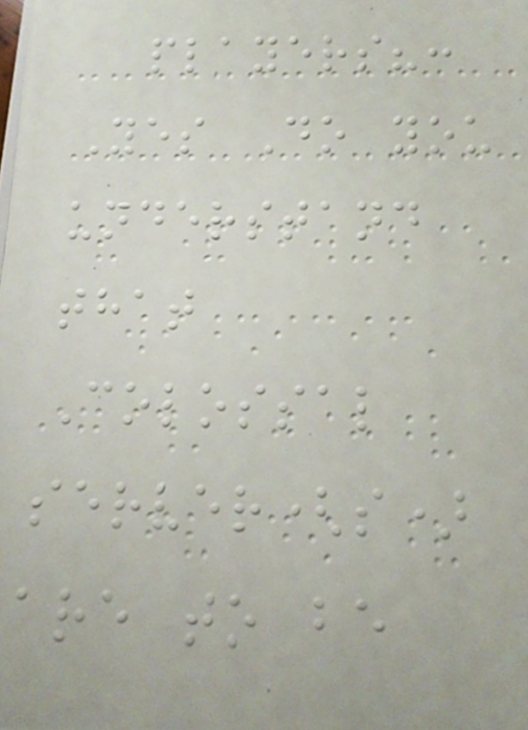players?:
Yes Do you
understand
that
Colossal
server(s)
are to be
